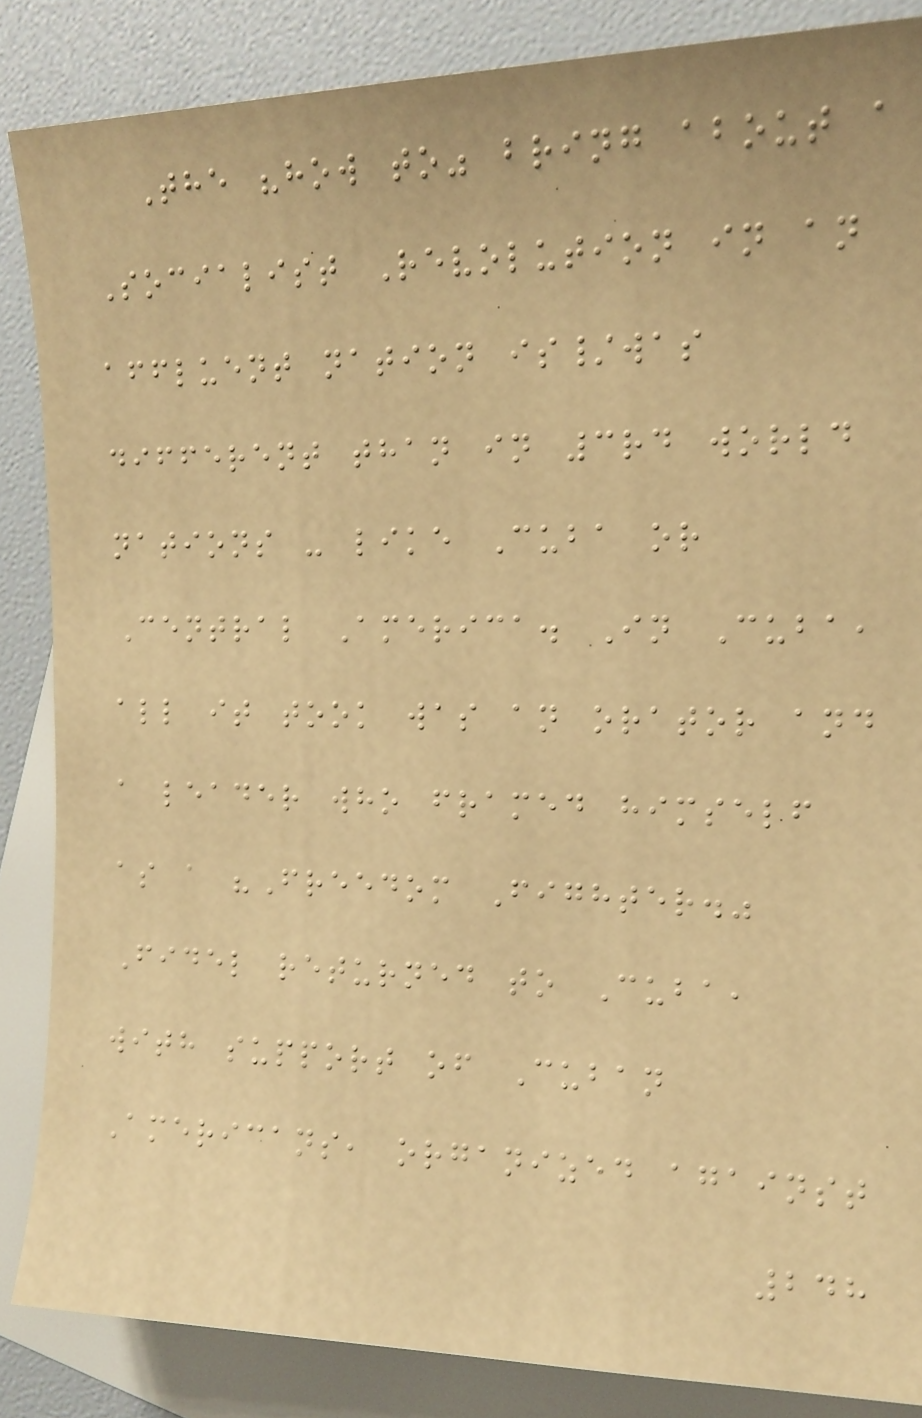The "how to" bring about a
Socialist Revolution in an
affluent nation is/was
different than in 3rd world
nations - like Cuba or
Central America. In Cuba,
all it took was an orator and
a leader who framed himself
as a "Freedom Fighter."
Fidel returned to Cuba,
with support of Cuban
Americans, organized against
248
